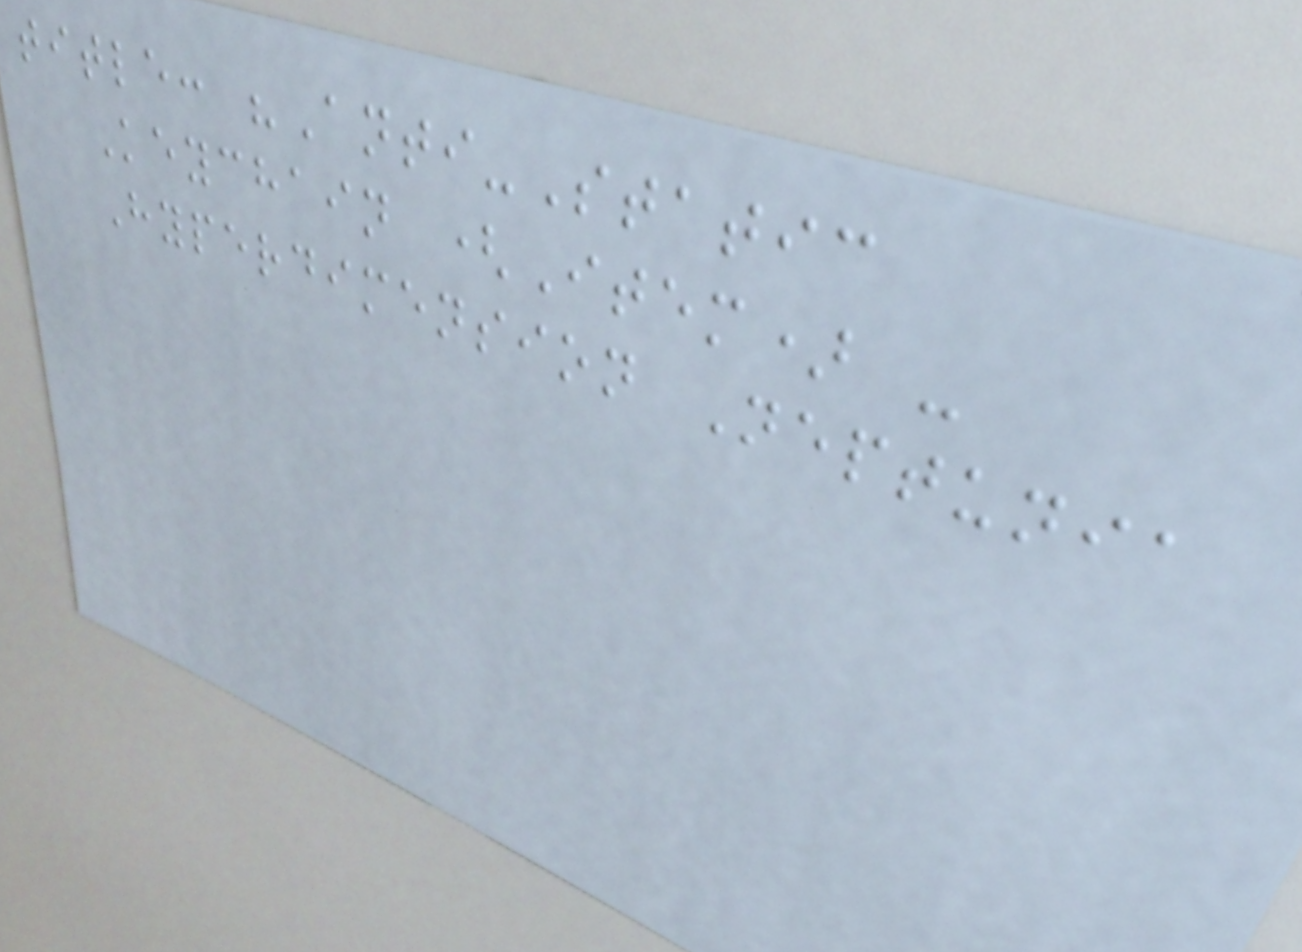title: "Anti-Static
Keychain (Item) -
Hyperdimension Neptunia
